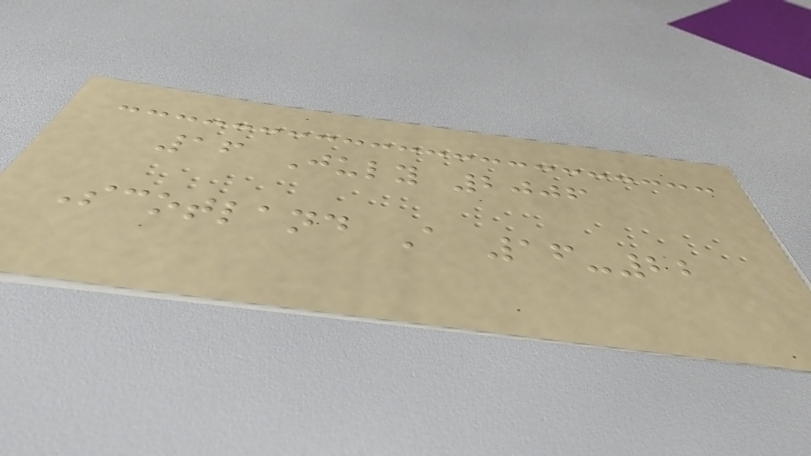16 July 2006
Scotland A 16-22
